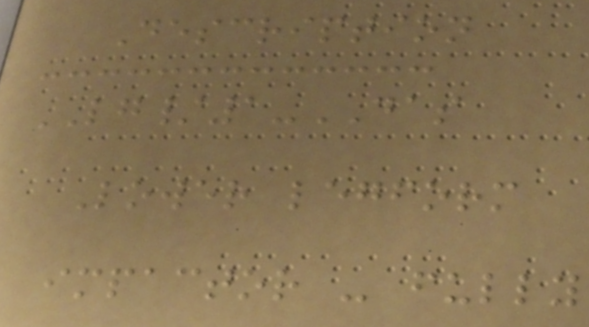Description
LG/1-DAS
Lower legform
impactor - fully
